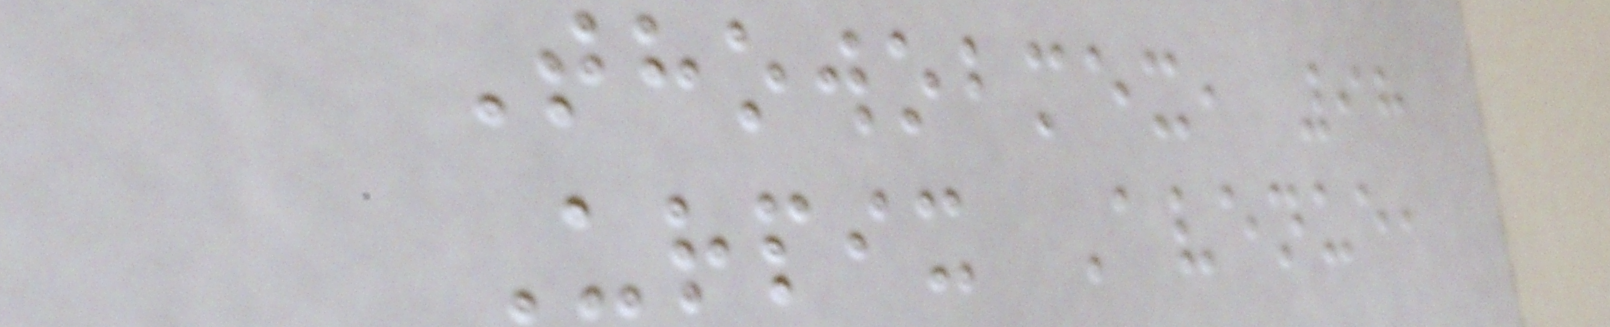Thowobmex, 98
Urpix Avenue,
